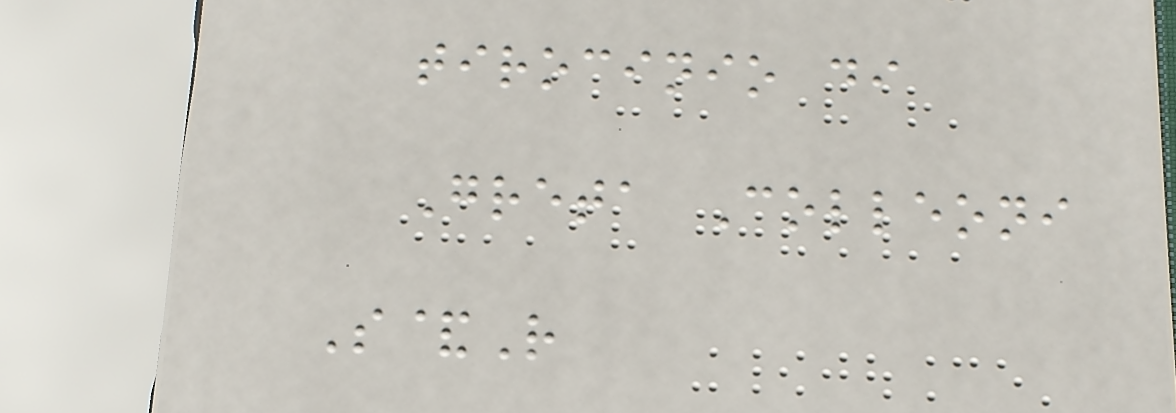tirocinio di
Greta Colleoni
S&R
